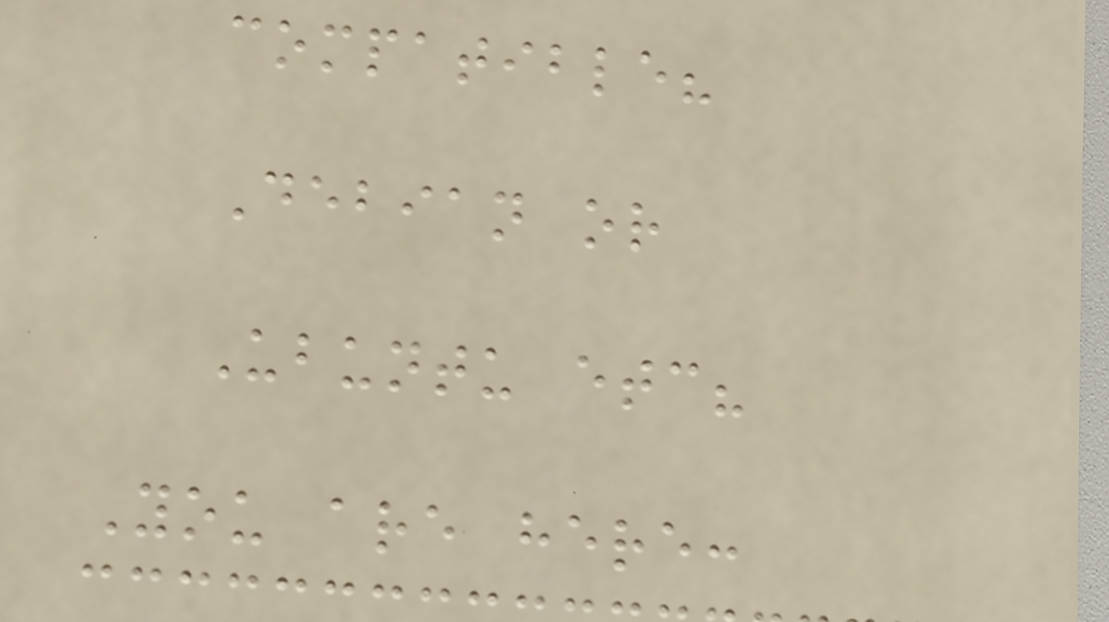compatible?
Debian or
Ubuntu etc?
You are here:
